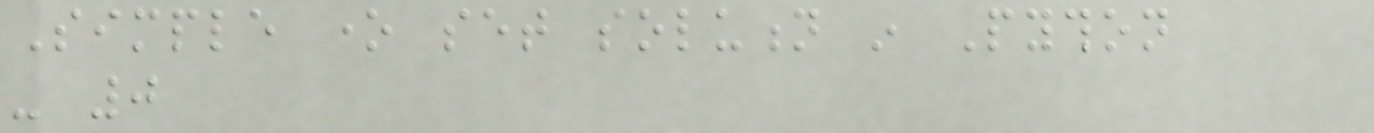Simple one set solution in Python
- 0
